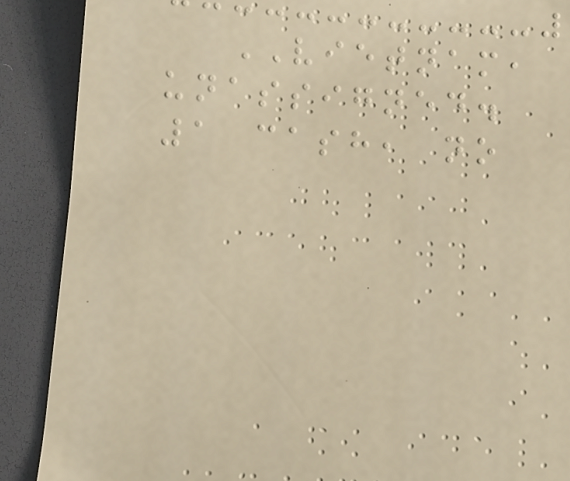VIETNAM,
unassigned.
1 cash, no
